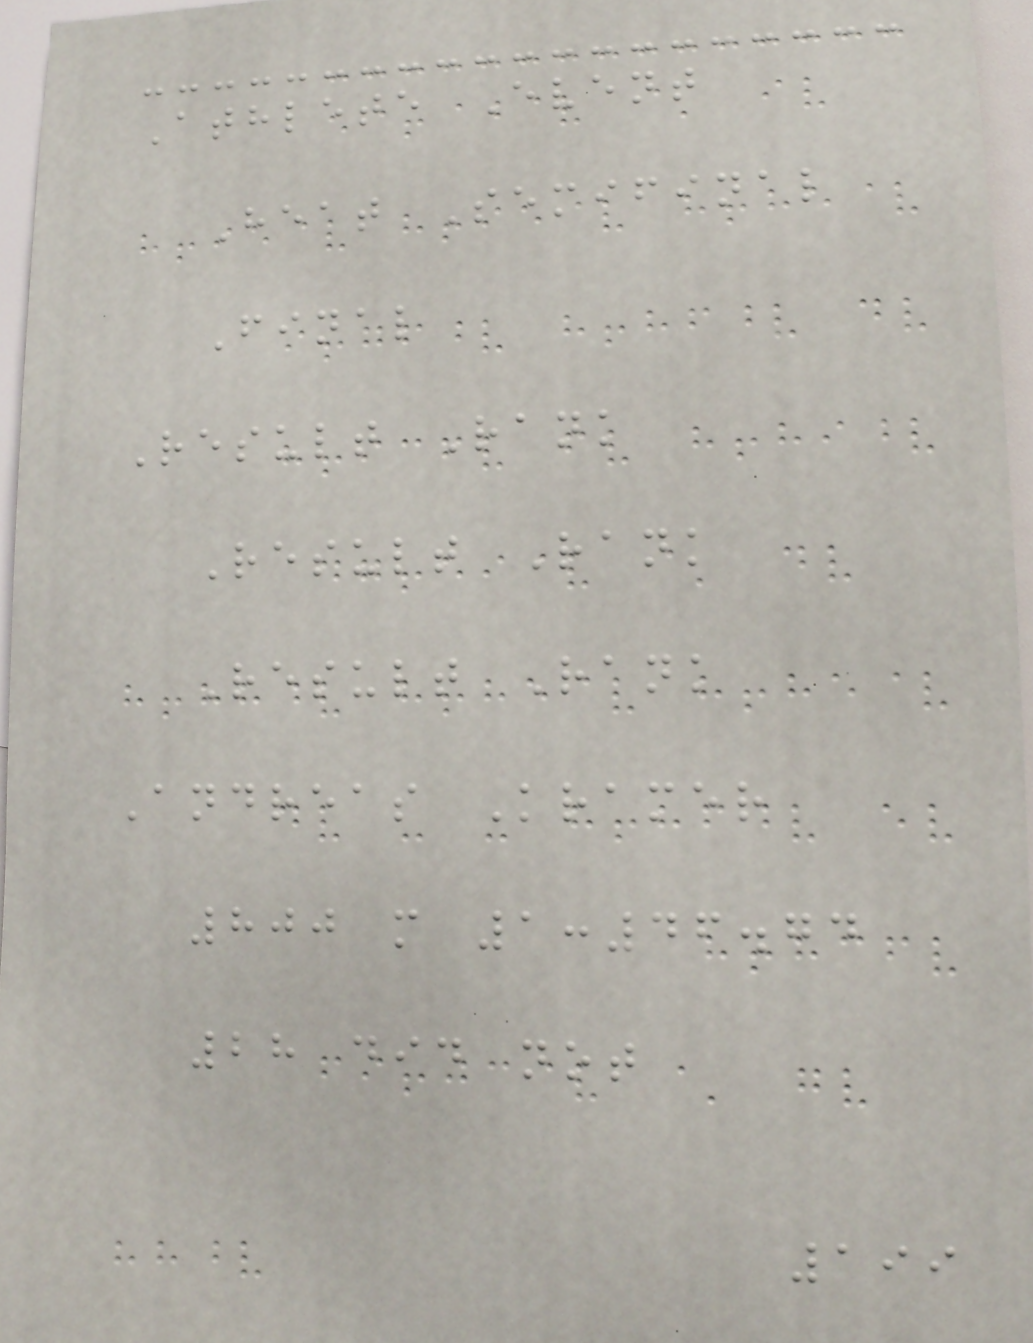Athlete Event
Heat Semifinal
Final
Result Rank
Result Rank
Result Rank
Andreas Kramer
800 m 1:46.74
28 did not
199
